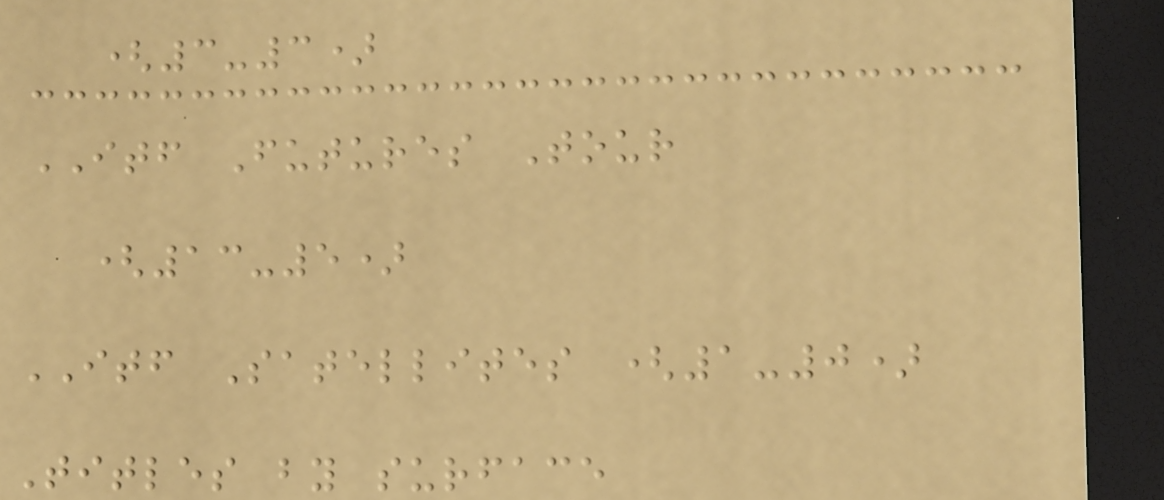(3-3)
ITF Futures Tour
(13-5)
ITF Satellites (1-0)
Titles by surface
